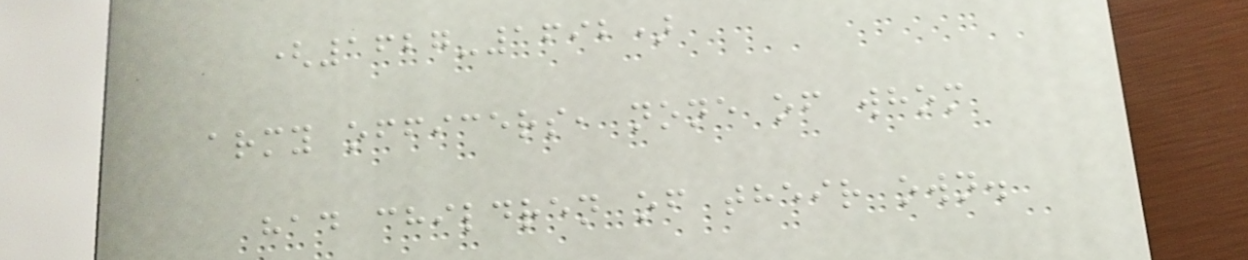(1627-1692)
army officers, none of whom
had children of their own.
